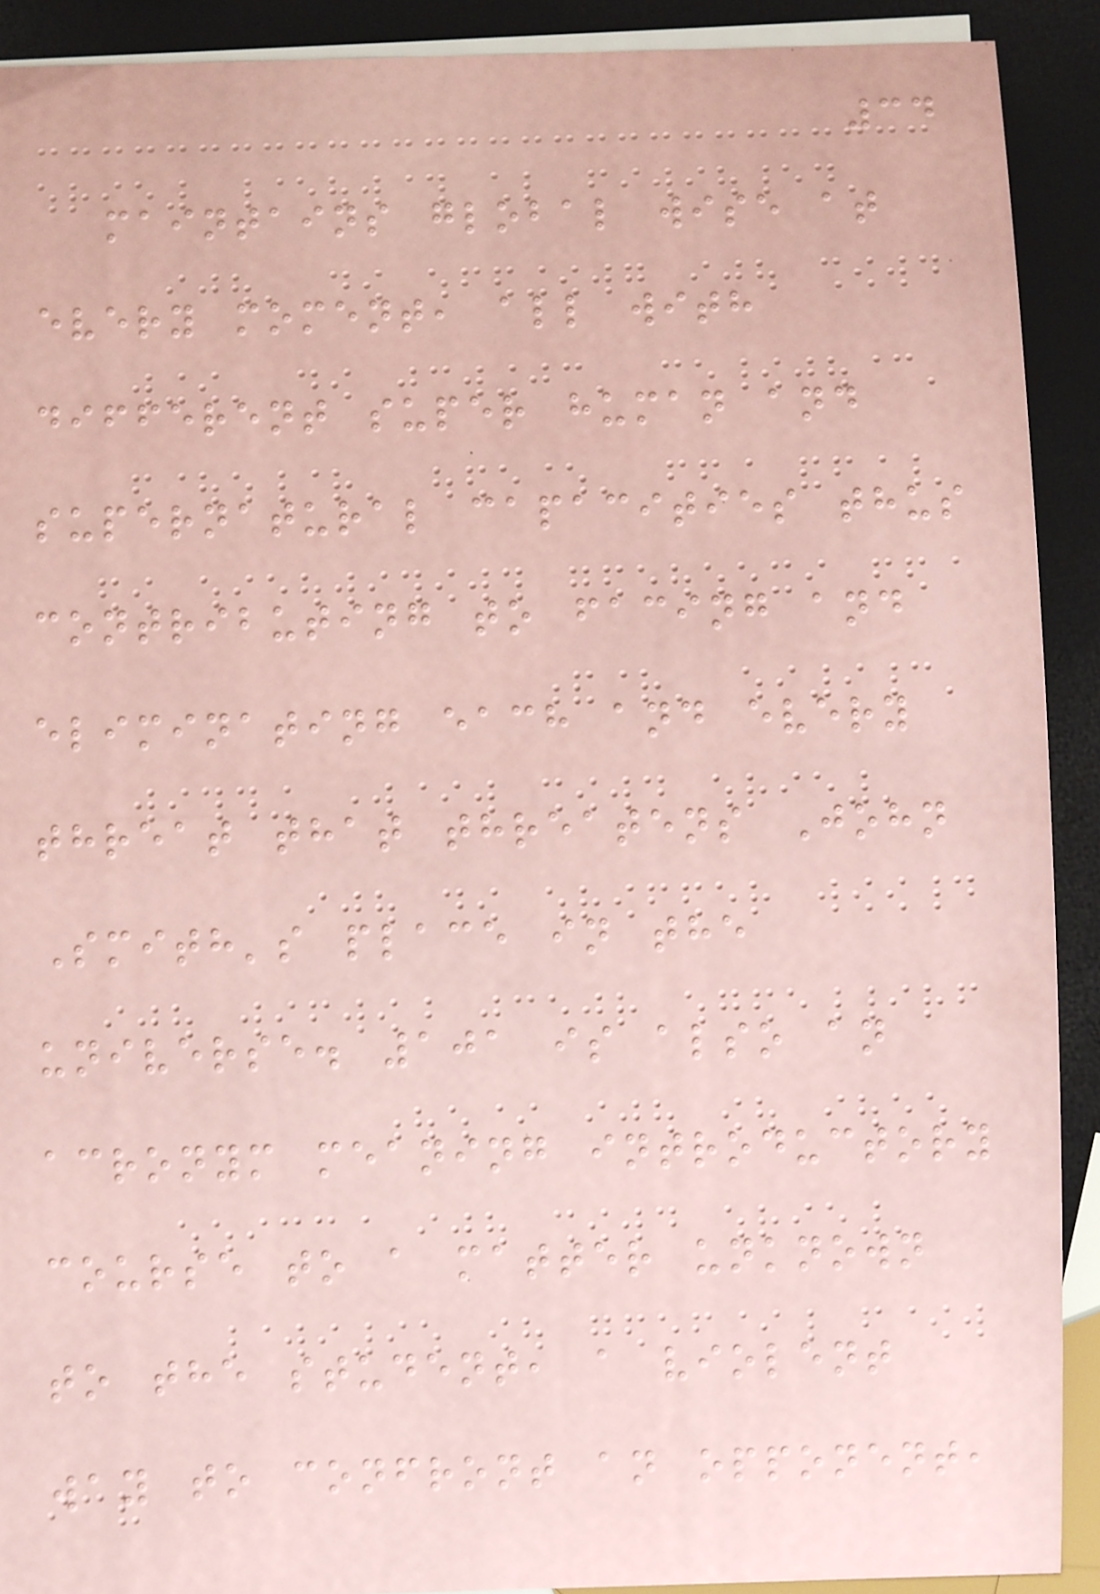34
maintains global wise at
every moment, all with
different super human and
supernatural capacities thus
contributing to facing and
eliminating each and every
threat that threatens John
Smith's place in the
universe. 101 is also an
acronym meaning introductory
course to a matter unknown
to the student, a violent
way to confront an opponent,
